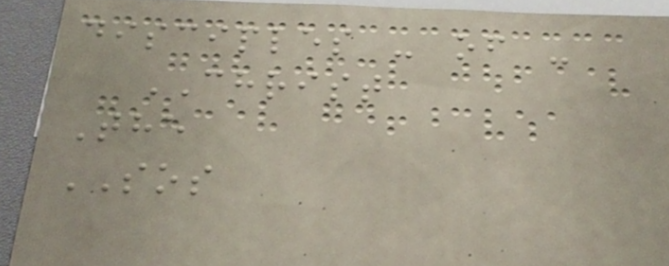disciples - of -
CHRIST
The
SOS
